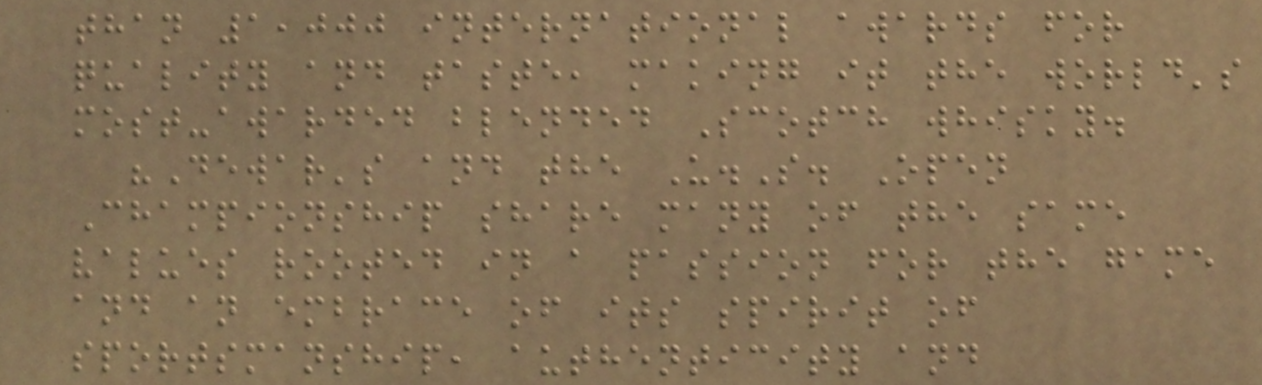than 1,000 international awards for
quality and taste, making it the world's
most-awarded blended Scotch whisky.
"Dewar's and the U.S. Open
Championship share many of the same
values rooted in a passion for the game
and an embrace of its spirit of
sportsmanship, authenticity and
